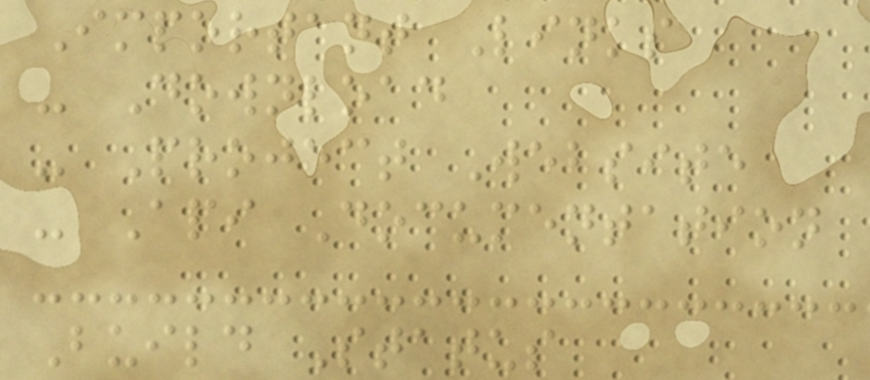Important Links
- Download
- Project Website
- Api Documentation
Build Status
